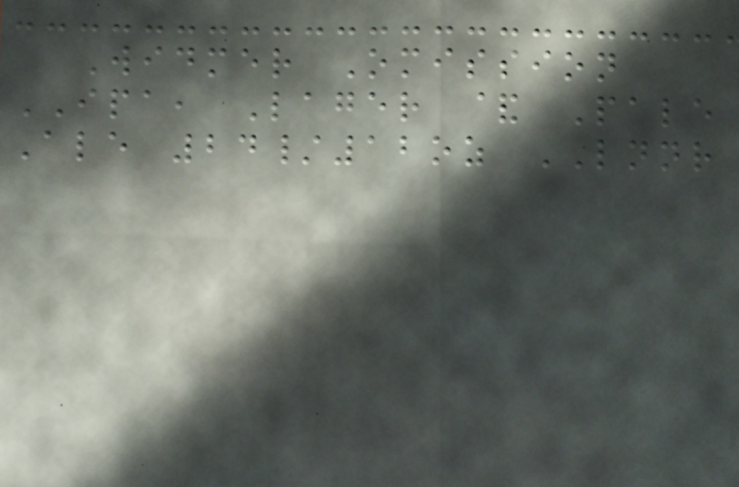Widmer Omission
IPA, Lager & Pale
Ale 24/12oz LNNR
